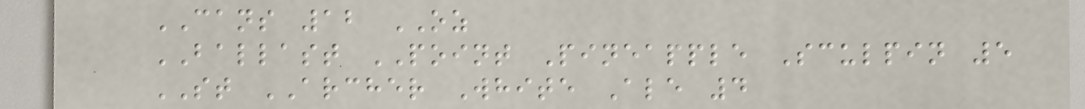CANS 12 OZ
BALLAST POINT Pineapple Sculpin 5
ST ARCHER White Ale 4
